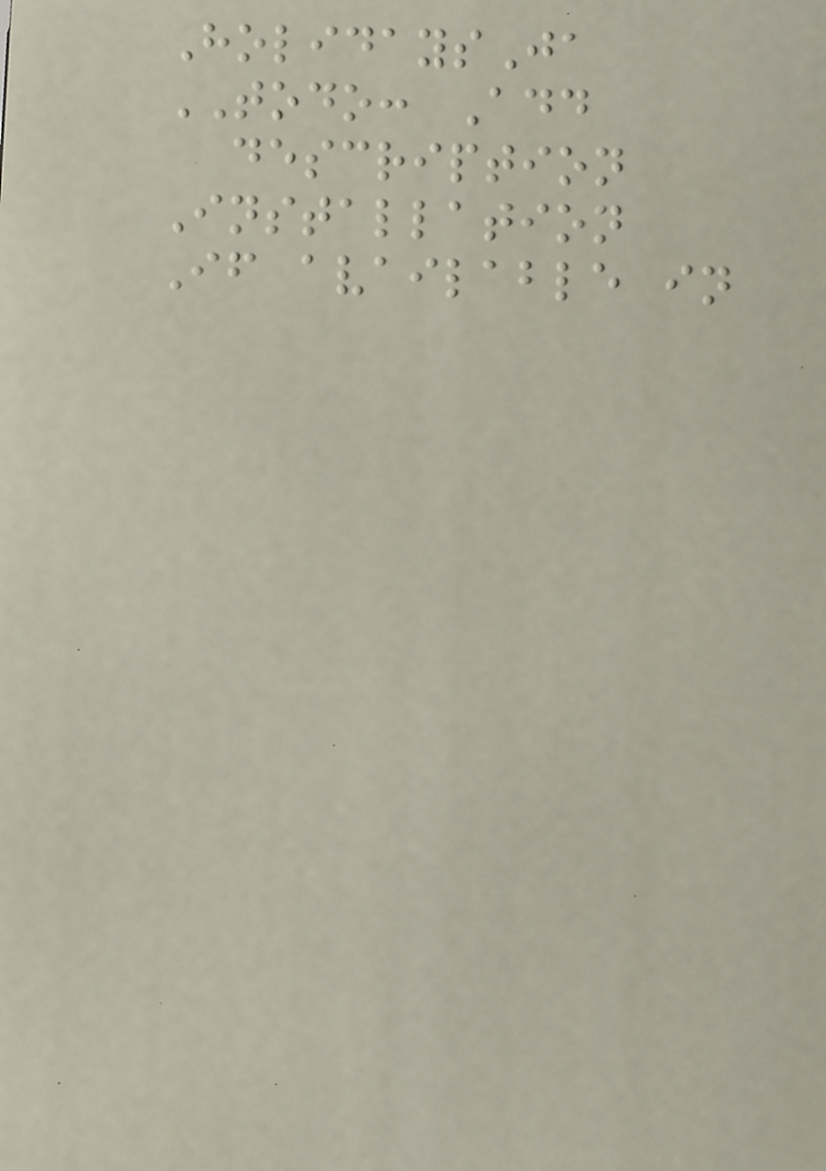HolidaysJa
TODO: Add
description
Installation
If available in
